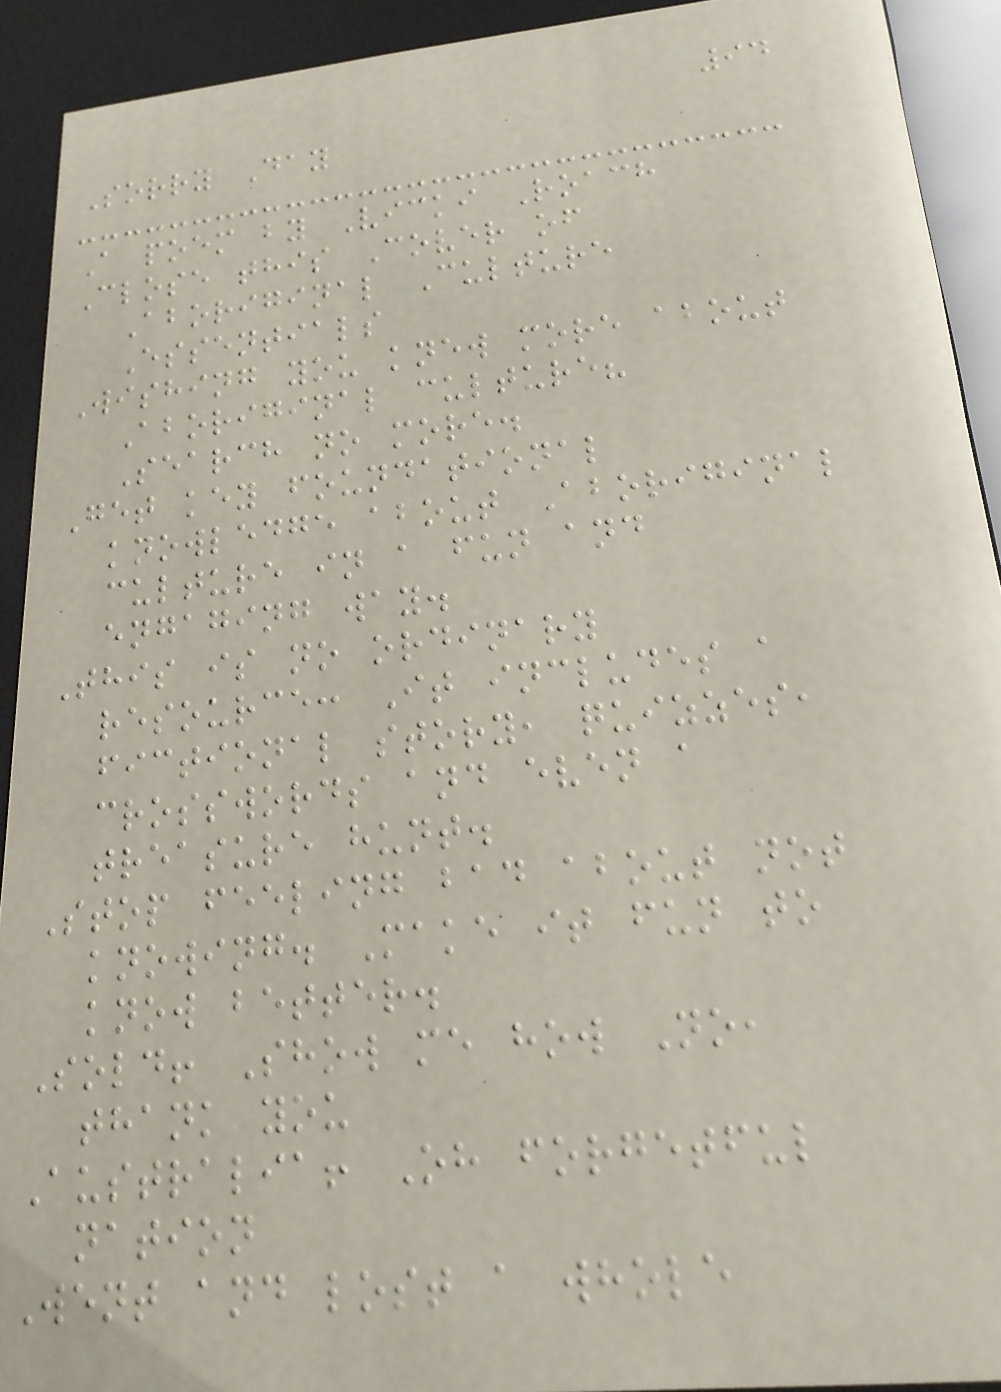94
Sorry Day
A poem by Vicki Roach
Close this Cover of
Aboriginal Culture
Essentials
Wishing you knew more about
Aboriginal culture?
Search no more.
Get key foundational
knowledge about Aboriginal
culture in a fun and
engaging way.
This is no ordinary
resource: It includes a
fictional story, quizzes,
crosswords and even a
treasure hunt.
Stop feeling bad about not
knowing. Make it fun to
know better.
Sold! Show me how No,
thank you
Australia! Oh forgetful
nation
Went and lost a whole
